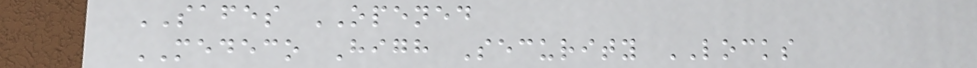SAFES OPENED
MEDECO High Security LOCKS
